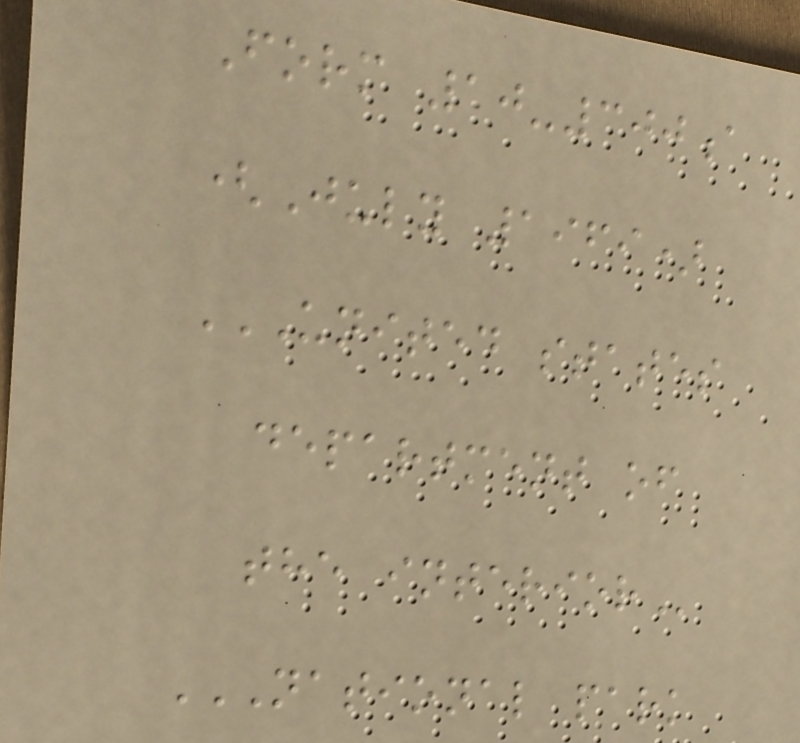Form 10-300a
(July 1969)
UNITED STATES
DEPARTMENT OF
THE INTERIOR
NATIONAL PARK
